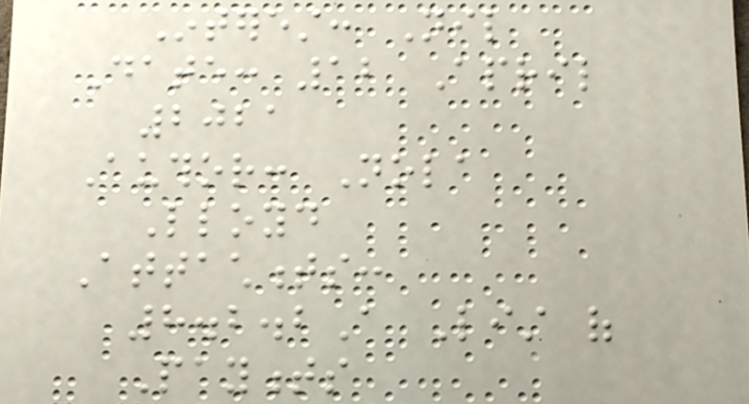Interest: Nil
Date: 12 April
2021
Author: Nola
Lloyd
Attachments:
8.2.2A List of
Payments
